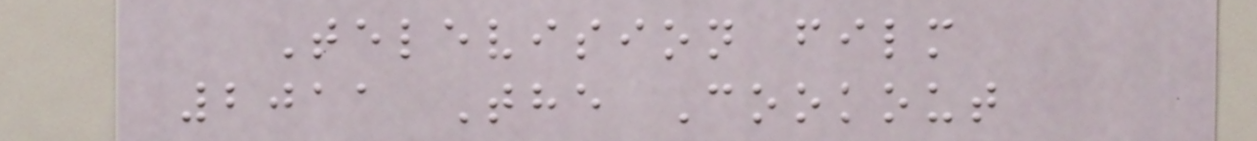Television film
2011 The Cookout
